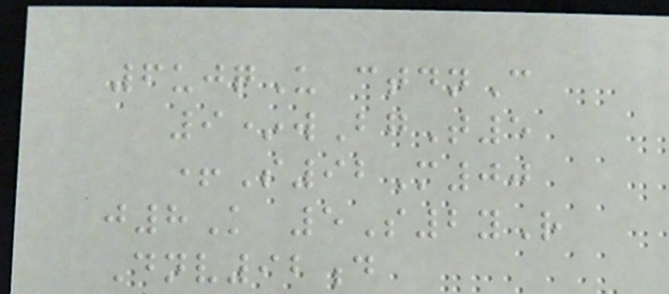6ujqU ctdnC
9*wBgT5
+S92M00
j8K 5S2yR
Dnv92d
